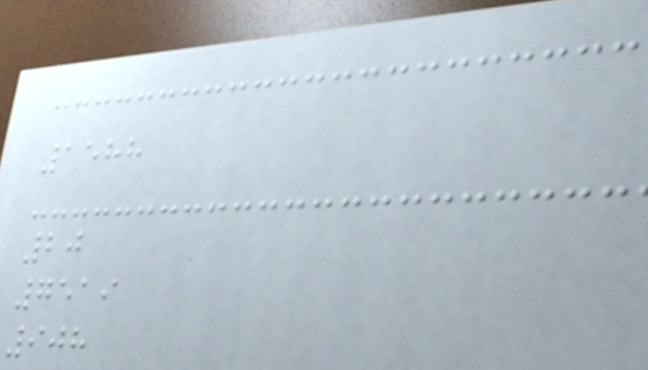1588
20
7519
908
